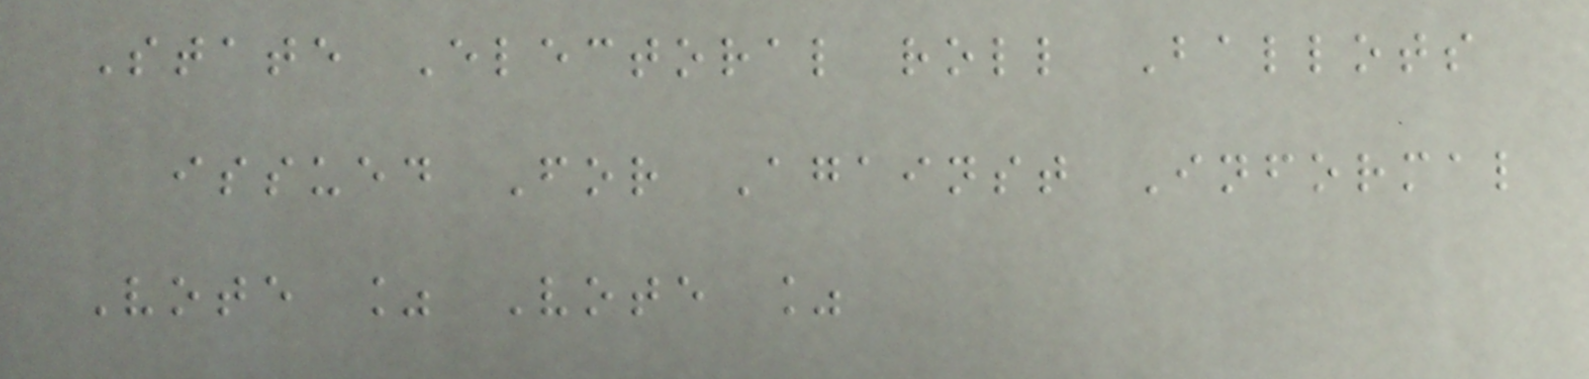State Electoral roll Ballots
issued For Against Informal
Vote % Vote %
